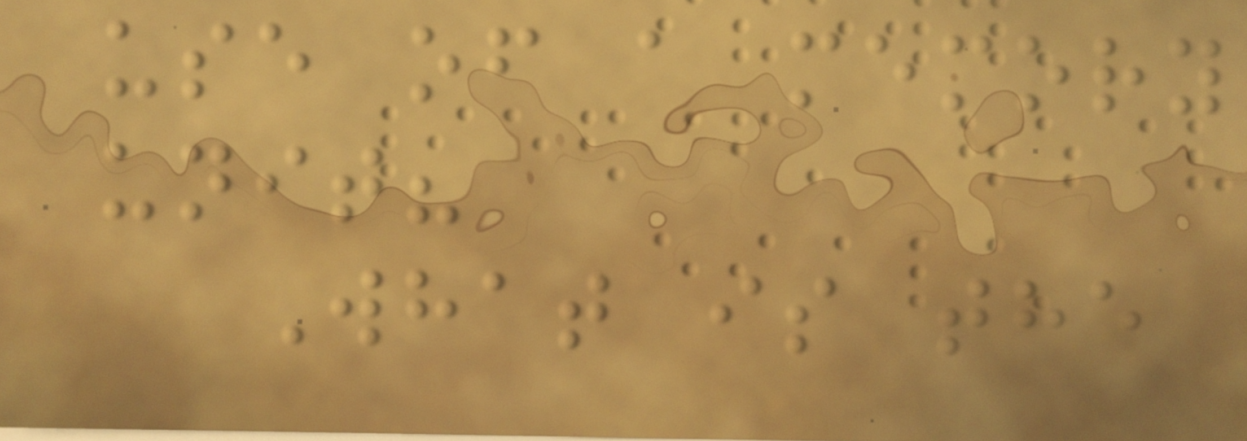use of a memory
unit?
What is the
